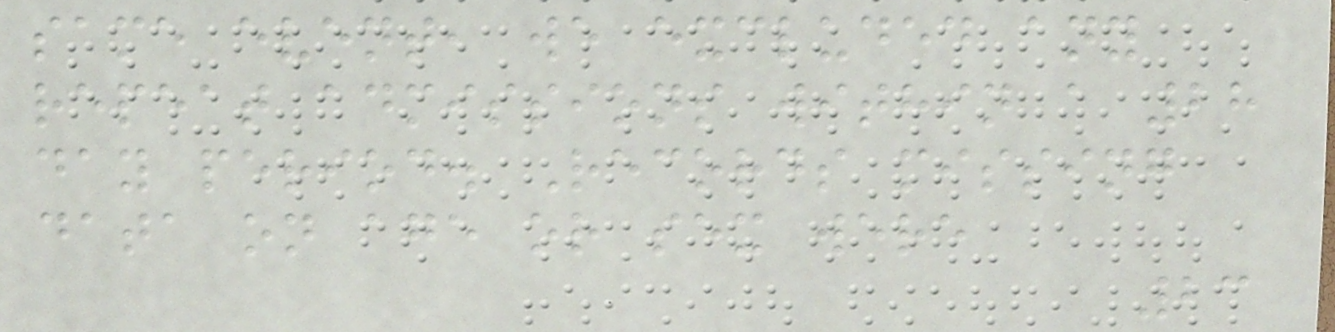same event, we excluded any
repeat admissions within a 28
day period. Records missing
data on age or sex were
23
